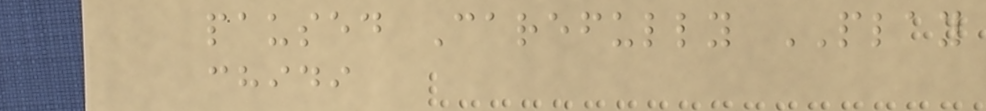paused Carefully PLAY
chidi
